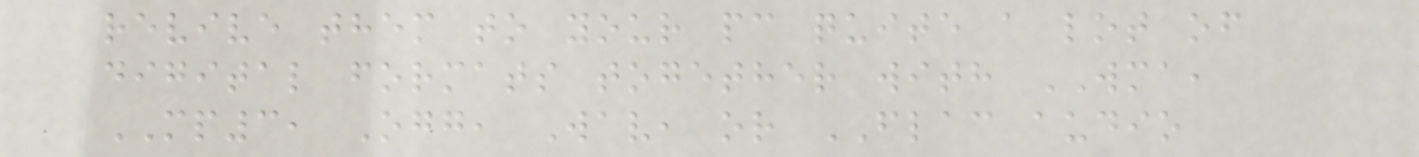revive them to your pc quite a lot of
digital formats together with WMA,
MP3, Ogg, Wav, or FLAC audio
